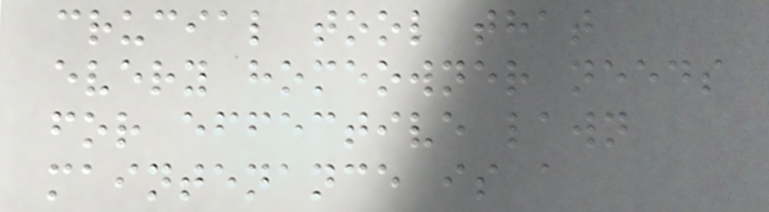crucial tool that
every homeowner needs
for effective lawn
maintenance is a
